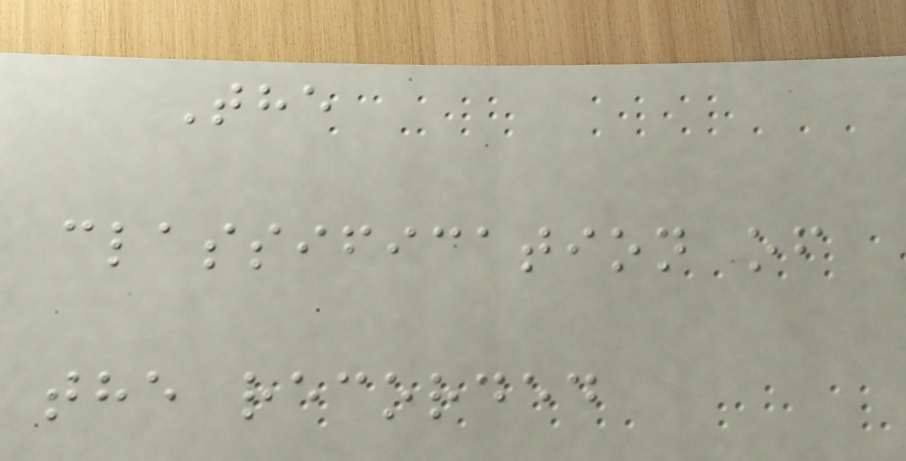The
classification of
the recorded
